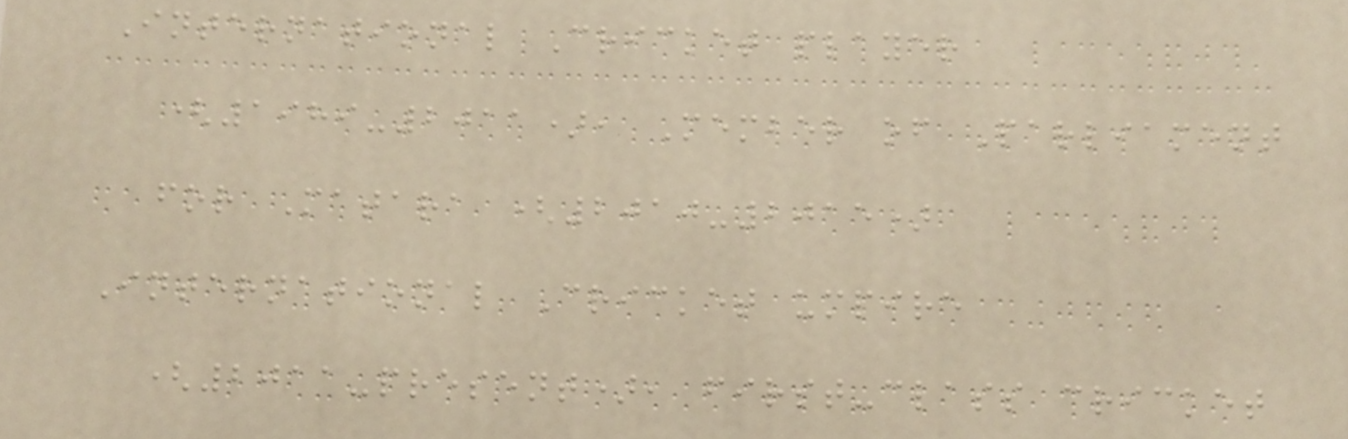International Cricket player
(1989-2011), Member of Parliament
for Matara (2010-2015)
International Cricket umpire
(2011-present), first-class cricket
